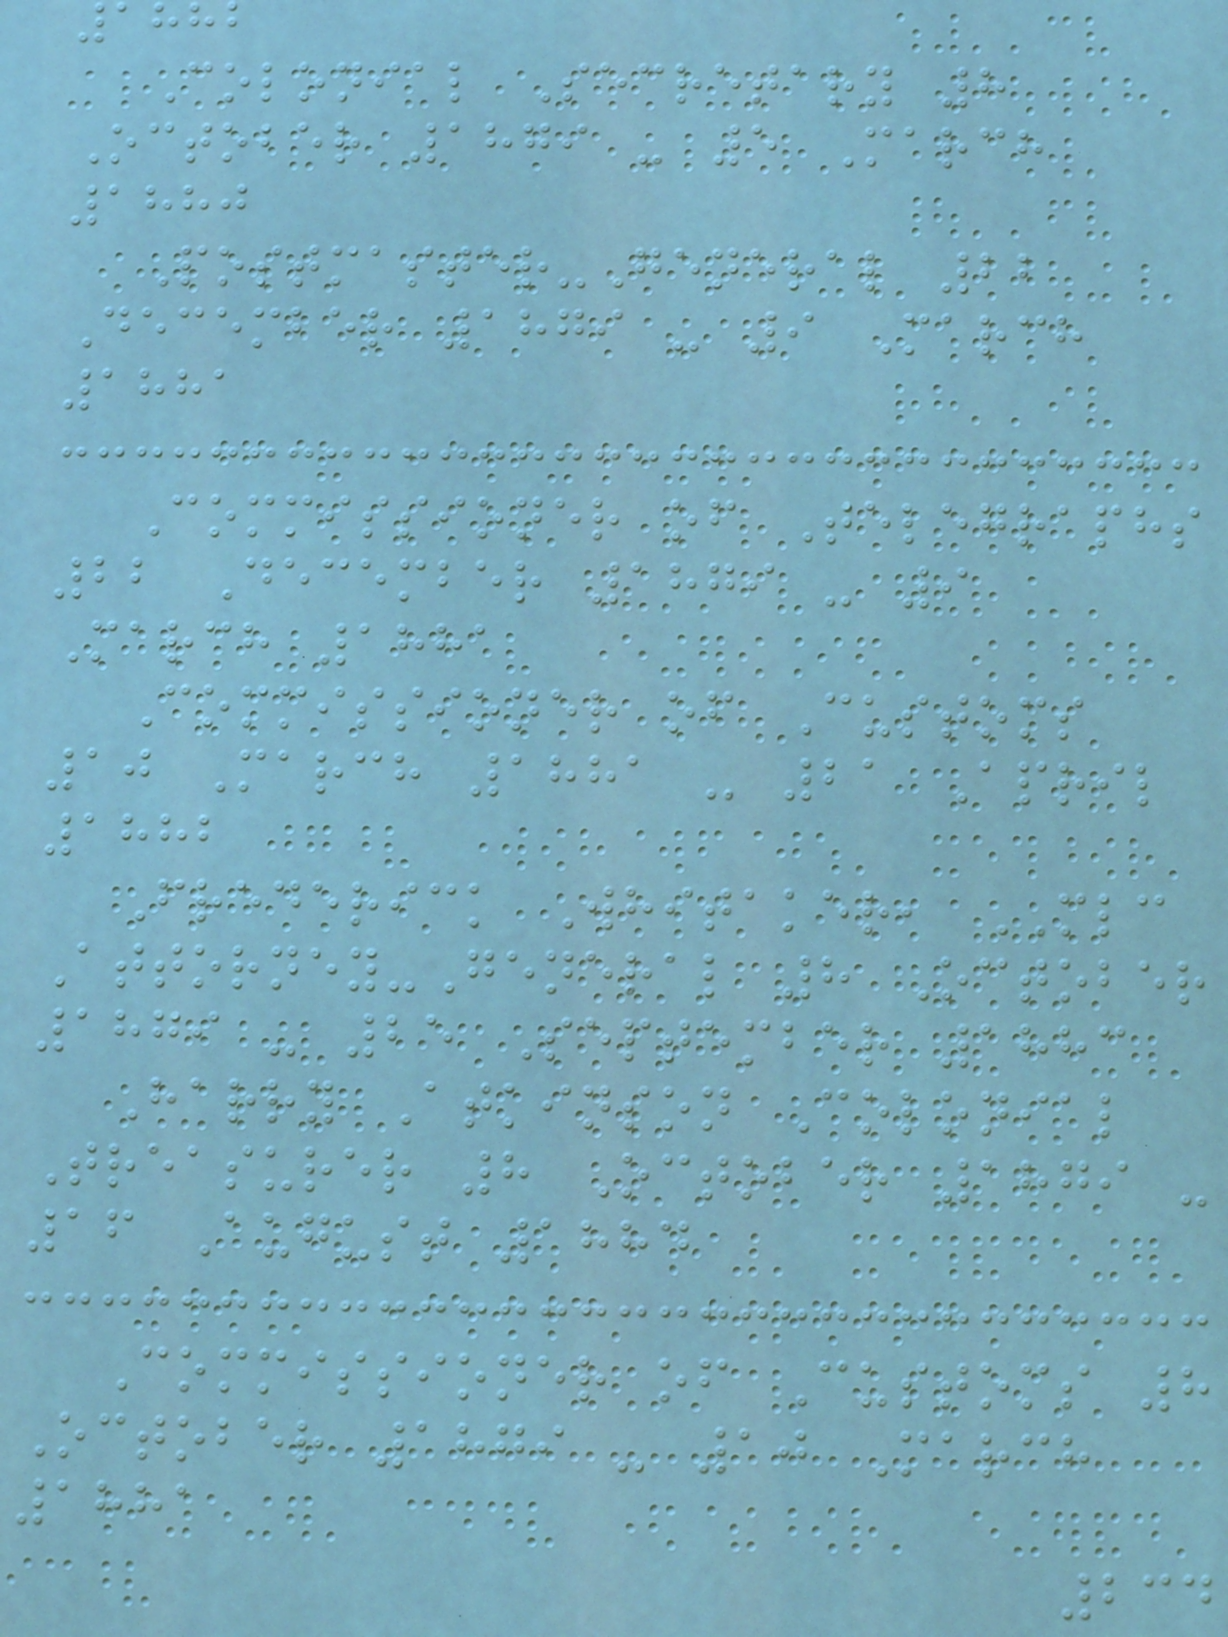Colonial Secretary 8
October 1879 - 5 March
1880
Postmaster-General 22
December 1879 - 9 March
1881
Commissioner of Telegraphs
22 December 1879 - 9
March 1881
Commissioner of Customs
10 March 1881 - 21 April
1882
Frederick Whitaker, MLC
Attorney-General 8 October
1879 - 25 September 1883
Harry Atkinson Colonial
Treasurer 8 October 1879 -
16 August 1884
Commissioner of Customs 8
October 1879 - 10 March
1881
234
